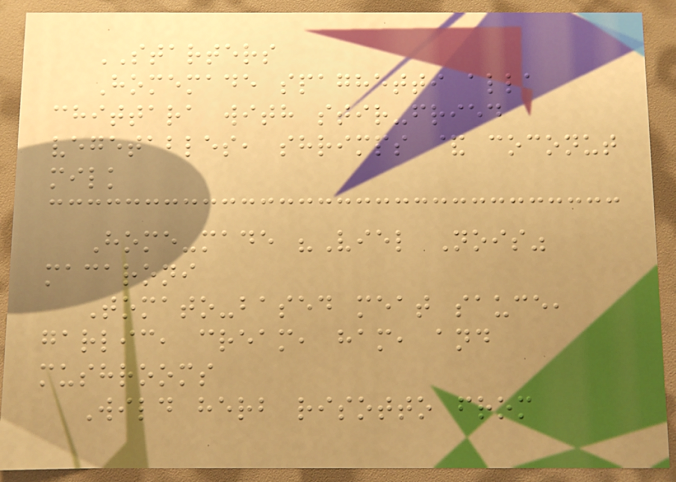STARTERS
Homemade spaghetti alla
chittara with stir-fried
vegetables, shrimps & coconut
milk
Home-made "Viel Nois"
macaroni
Tomato-based meat sauce,
garlic, cream, ham, and
mushrooms
Wild herb risotto from
